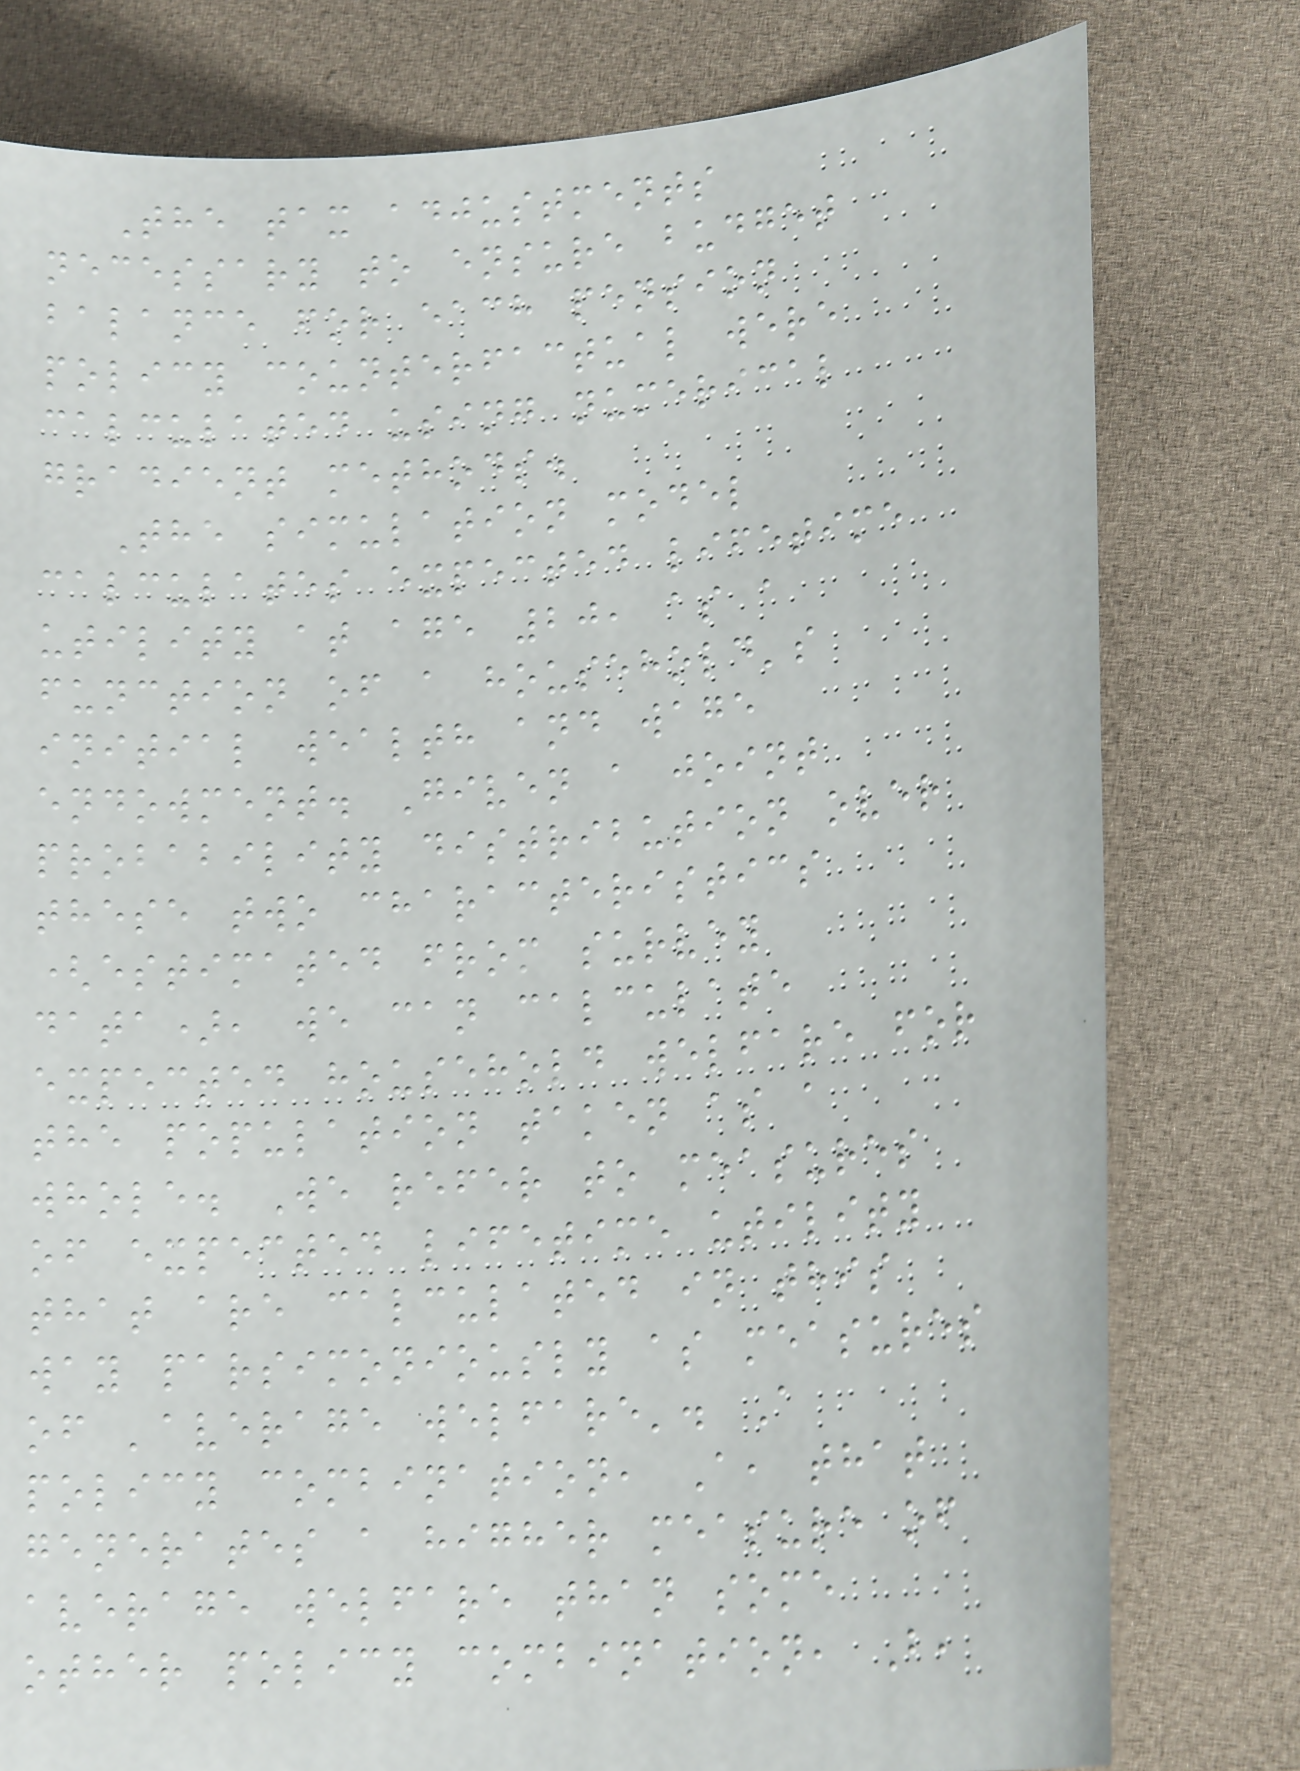The tax adjustments
necessary to ensure budget
balance for each pension
policy counterfactual were
calculated using numerical
gradient methods.
The simulation model
calculates expected lifetime
utility at age 20, as a
function of a household's
initial wealth and wage
endowment. Given a joint
probability distribution over
these two characteristics
(estimated from survey
data), we can calculate
expected household welfare for
the population taken as a
whole. We refer to measures
of expected lifetime utility
that are calculated in this
way parsimoniously as measures
of 'average welfare'. A
policy combination, A, that
generates a higher measure of
average welfare than some
other policy combination, B,
